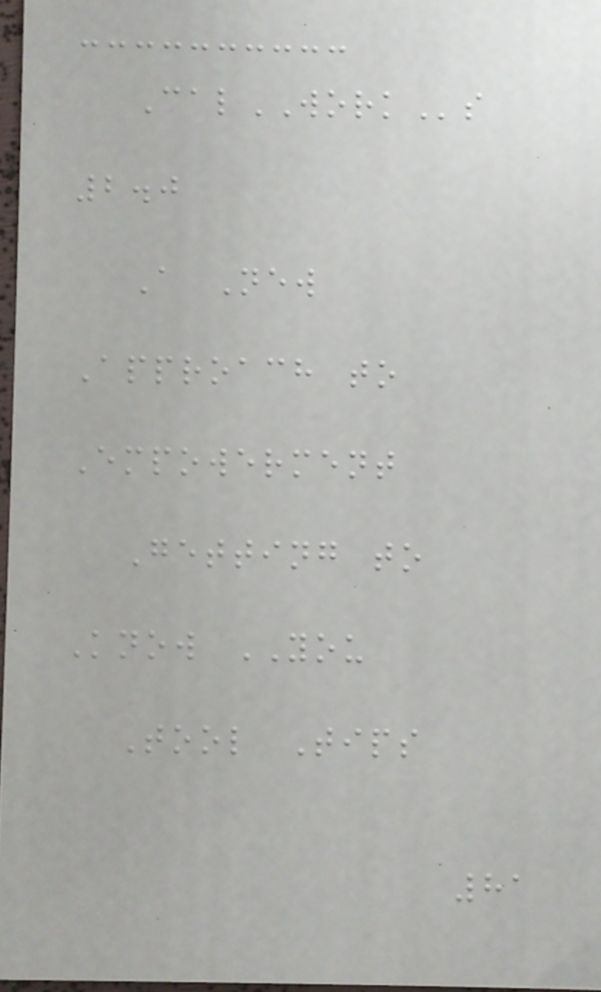CalWORKs
2.0
A New
Approach to
Empowerment
Getting to
Know YOU
Tool Tips
81
